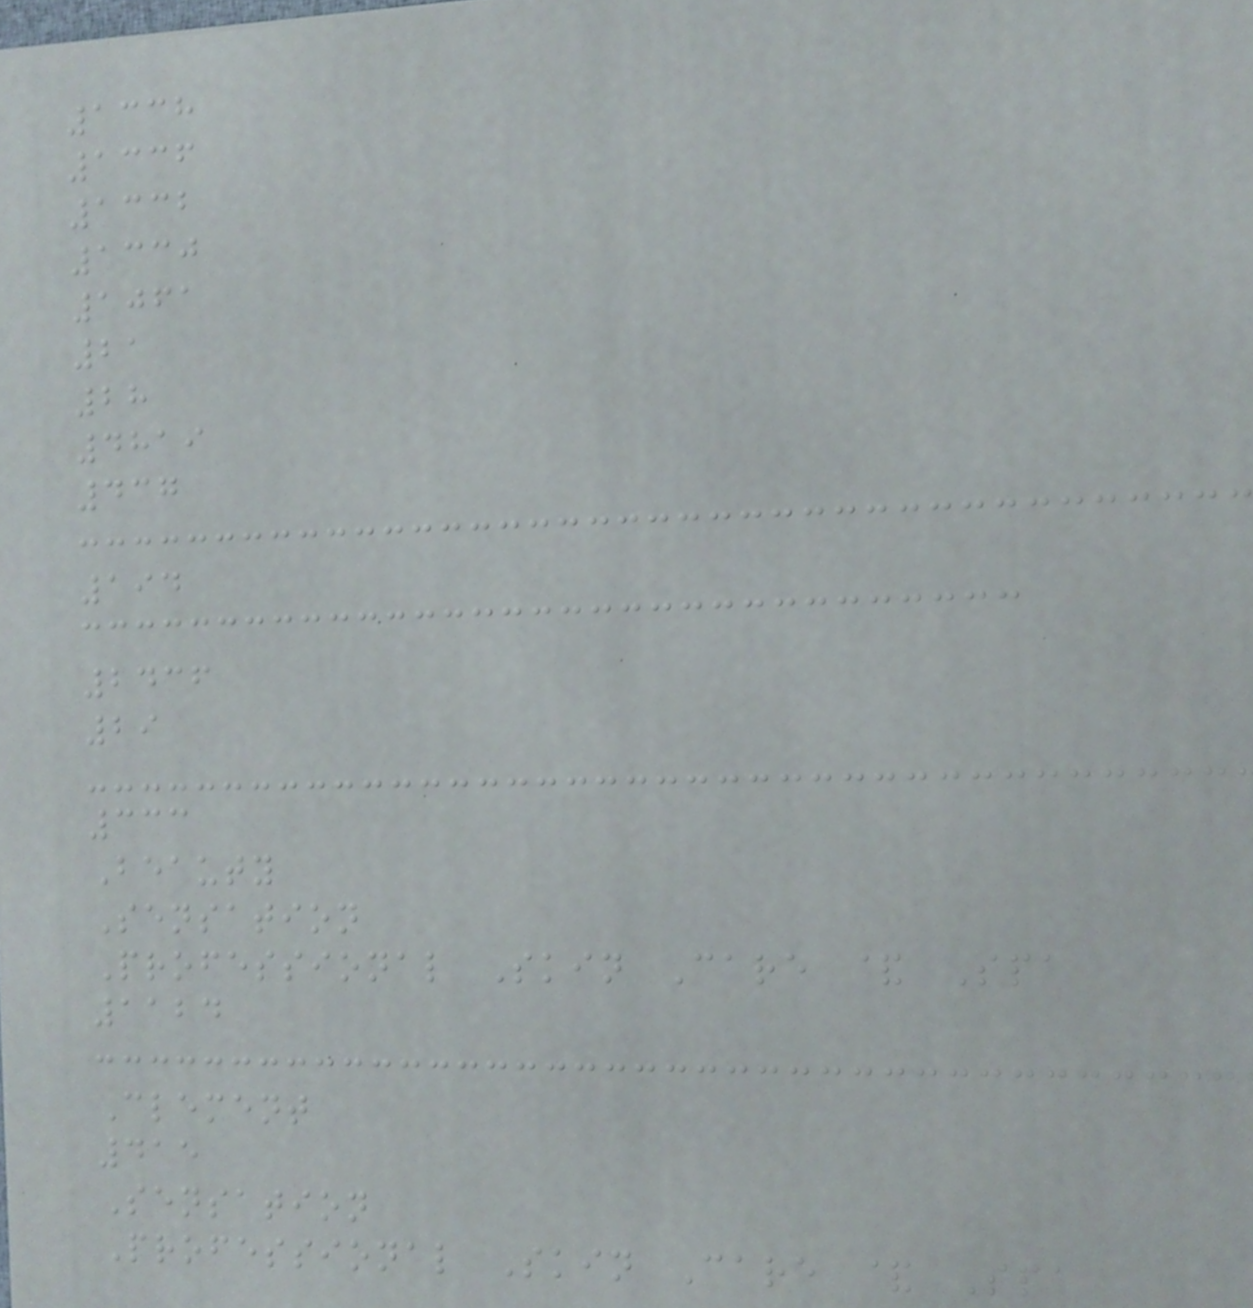1338
1336
1332
1330
1061
21
28
4819
437
194
2436
29
333
Beauty
Sensation
Professional Skin Care & Spa
1124
Clement
415
Sensation
Professional Skin Care & Spa
